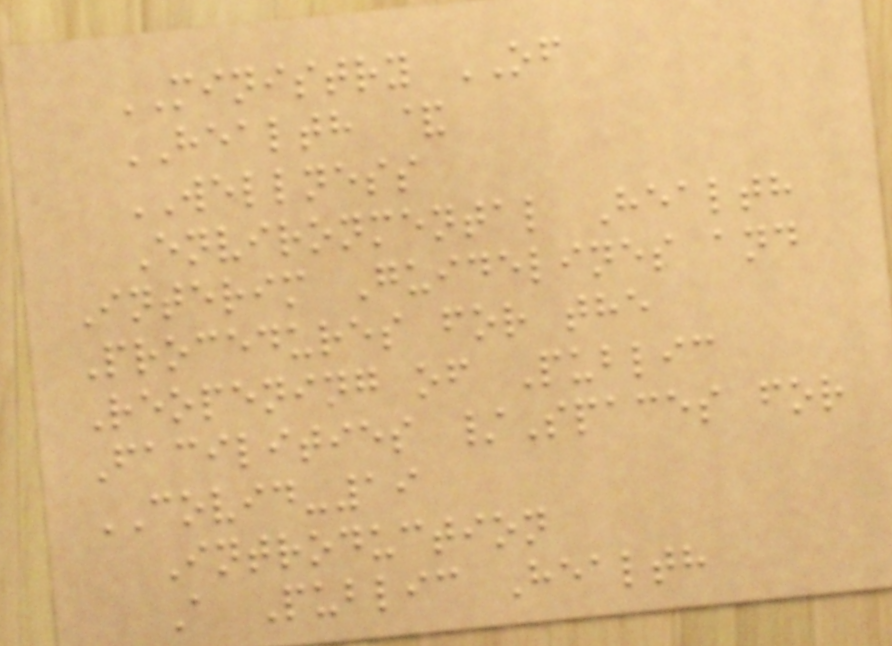MINISTRY OF
HEALTH &
WELLNESS
Environmental Health
Interim Guidelines and
Procedures for the
Reopening of Public
Facilities /Spaces for
COVID-19
Introduction
A Public Health
